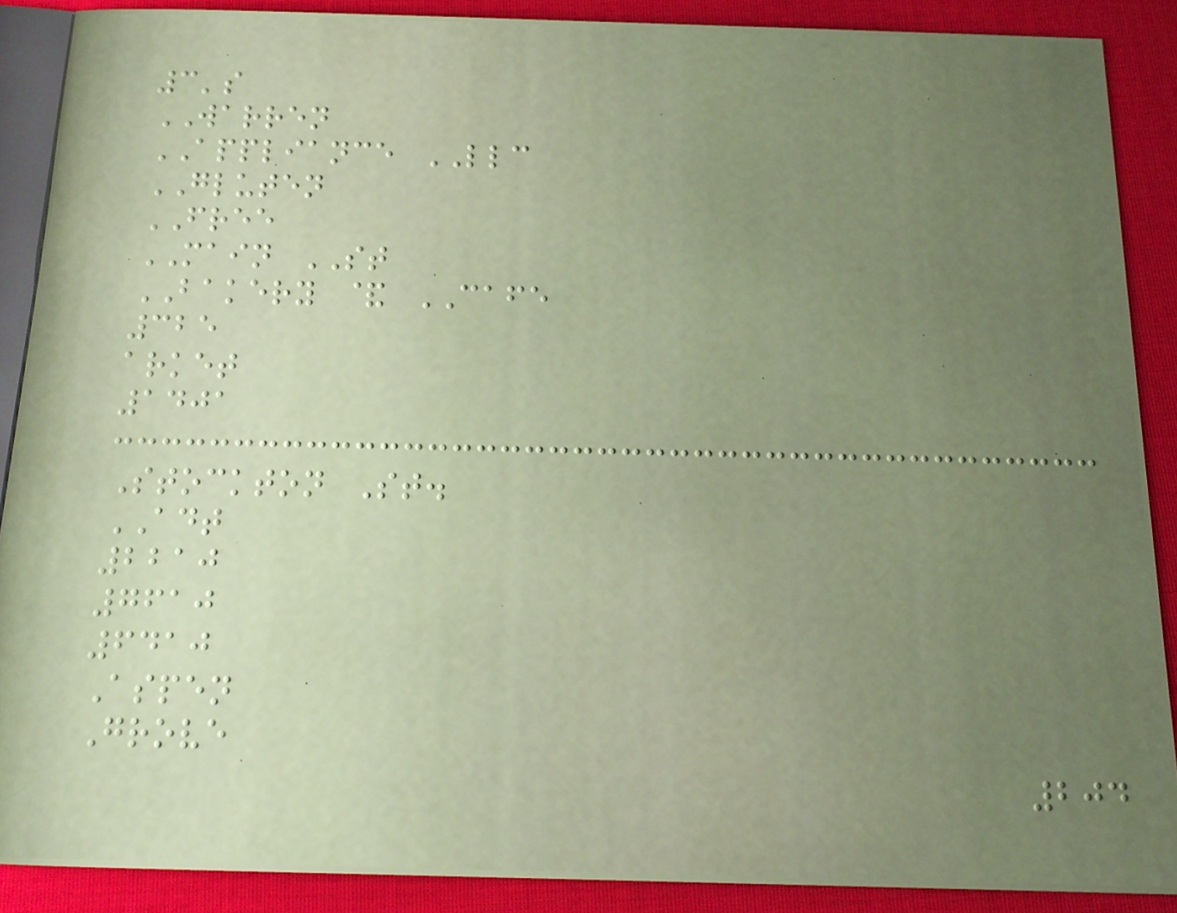3's
WARREN
APPLIANCE LLC
GLUTEN
FREE
MAIN ST
BAKERY & CAFE
325
arket
1401
Stockton St.
ADT
2210
7610
6410
Aspen
Grove
204
